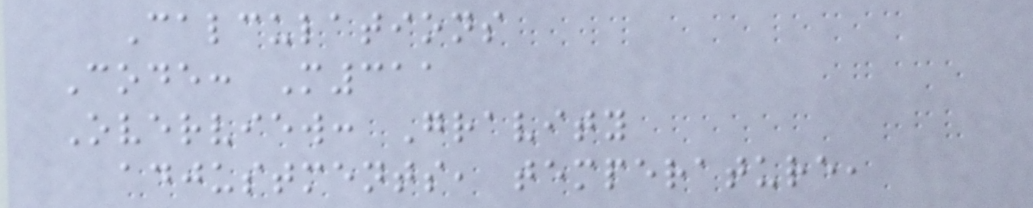Calculations
Code: M311
Overview: Gravity
adjustments, temperature,
